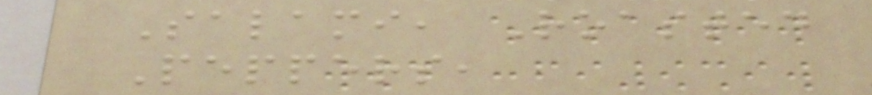Salami, Roasted
Peppers,
